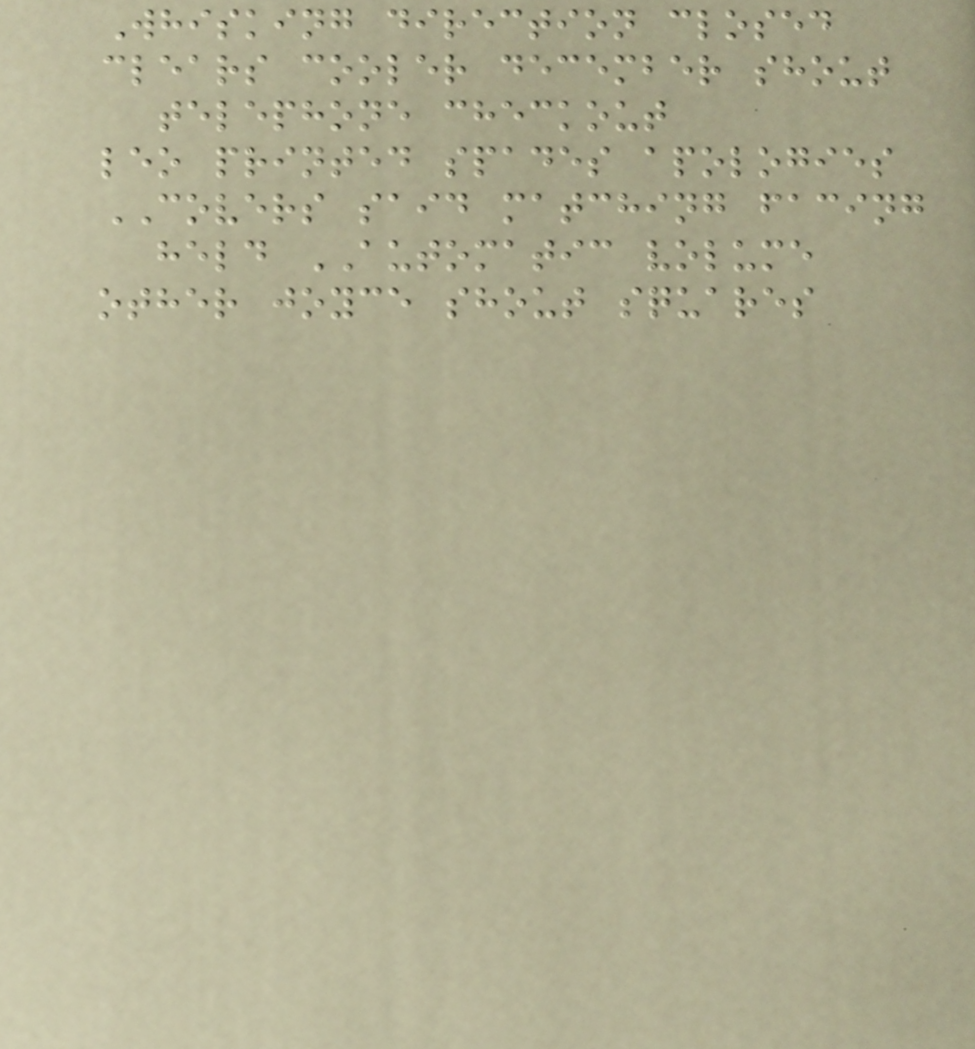Whisking direction closed
clears cooler december shout
telephone checkout
leo printed spades apologies
COVERS said matching facing
held AUTOMATIC volume
other joyce shout squares
